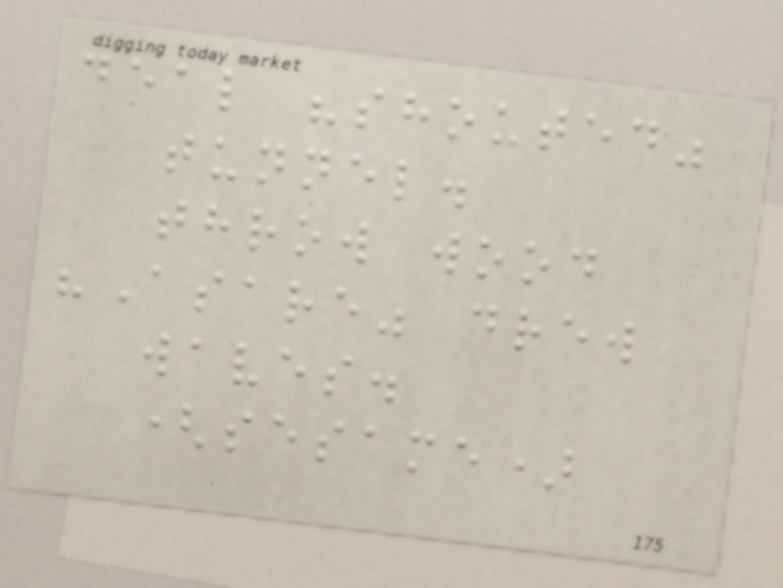deal "shouted"
tunnel.
throw wood
"Asare" drew
waves.
(sesame)
